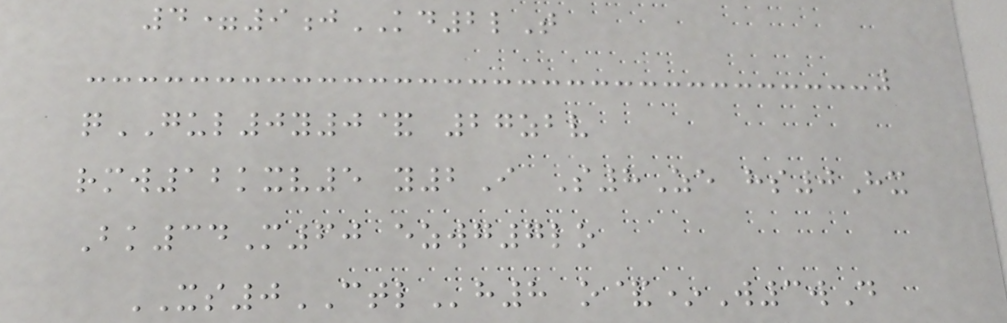4=9jKD2lT
qGUL0y0& 27zbv
rmw12kxv5 y2I S8Ze hs0Hx
Bk34M60 ezwg7lo
XS0CTLh8 o&*W3wD
